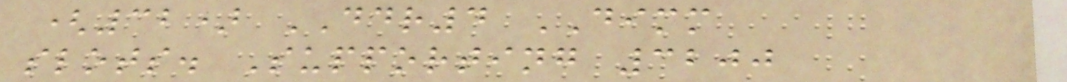(32) DDR4 DIMM
slots. Supporting 3200
